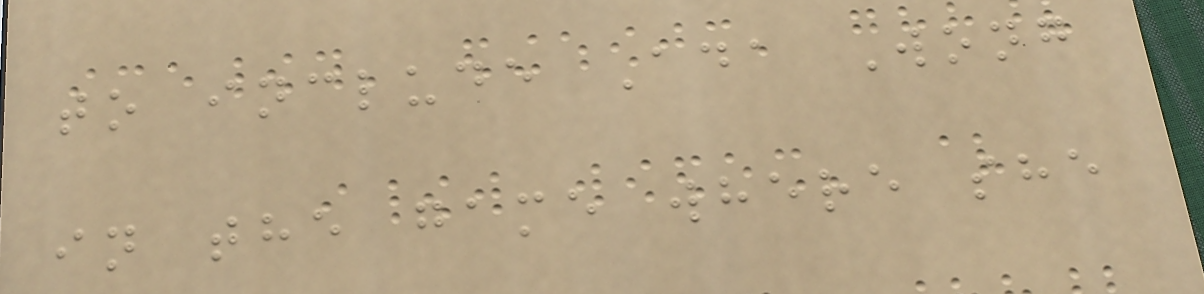to include Ada Wong
in the game where she
